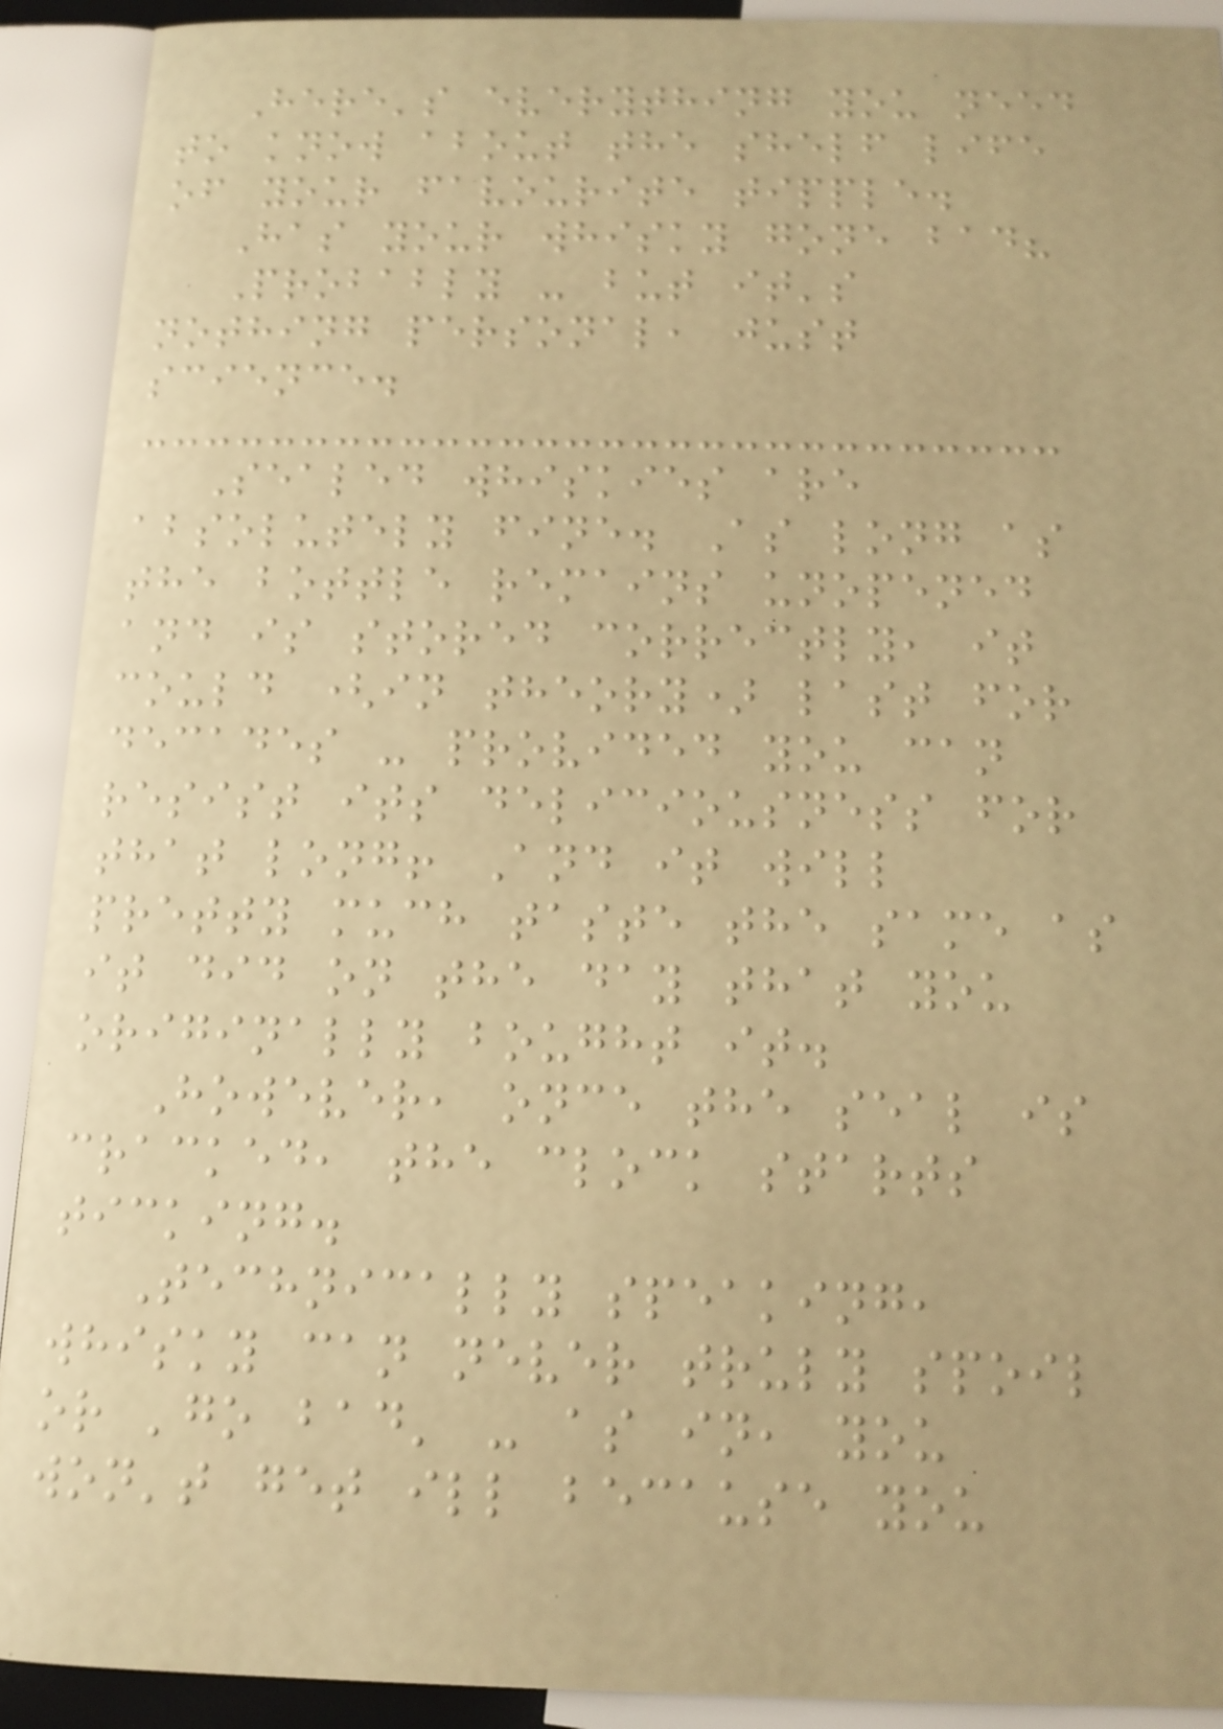Here's everything you need
to know about the shelf life
of your favourite tipple.
Has your whisky gone bad?
Probably - but it's
nothing personal, just
science.
Sealed whiskies are
absolutely fine. As long as
the bottle remains unopened
and is stored correctly, it
could (in theory) last for
decades - provided you can
resist its deliciousness for
that long! And it will
pretty much taste the same as
it did on the day that you
originally bought it.
However, once the seal is
cracked, the clock starts
ticking.
Technically speaking,
whisky can never truly spoil
or 'go bad' - as in, you
won't get ill because you
